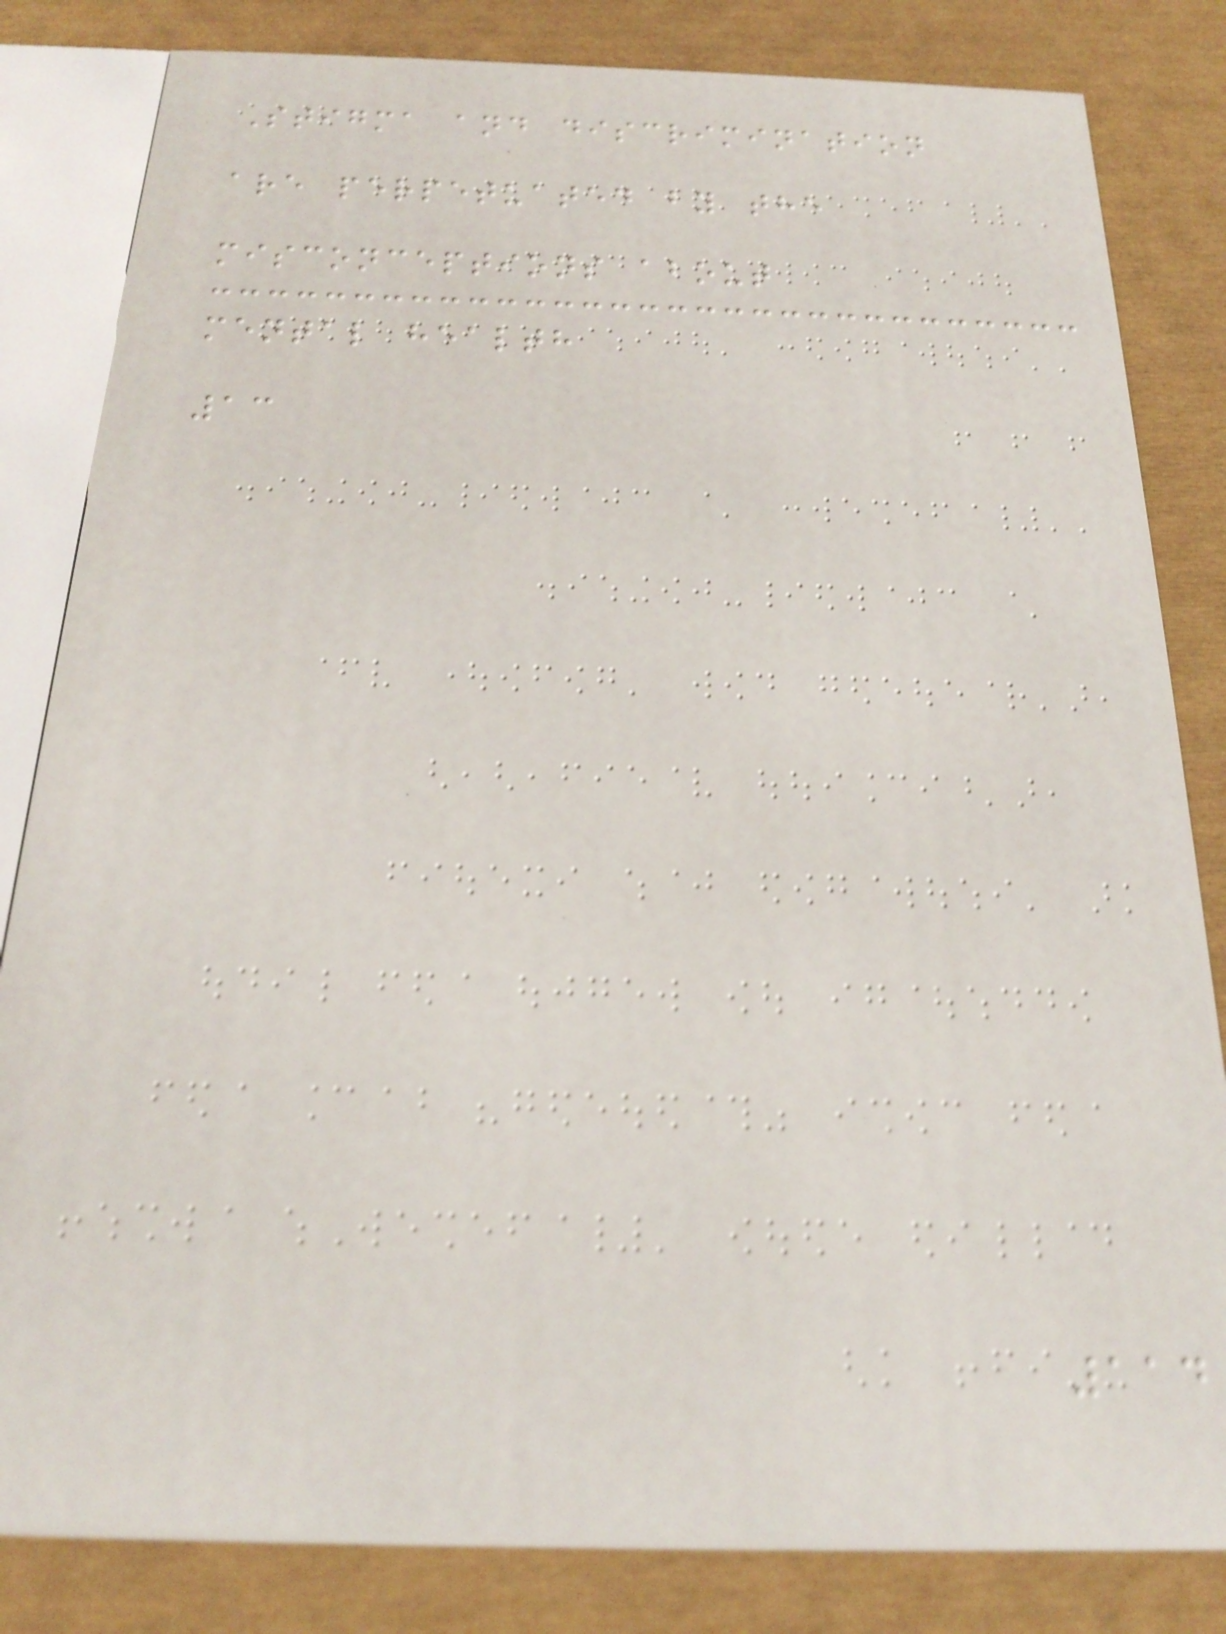Stigma and discrimination
are perpetuated by the
misconceptions about
mental health
13
114
